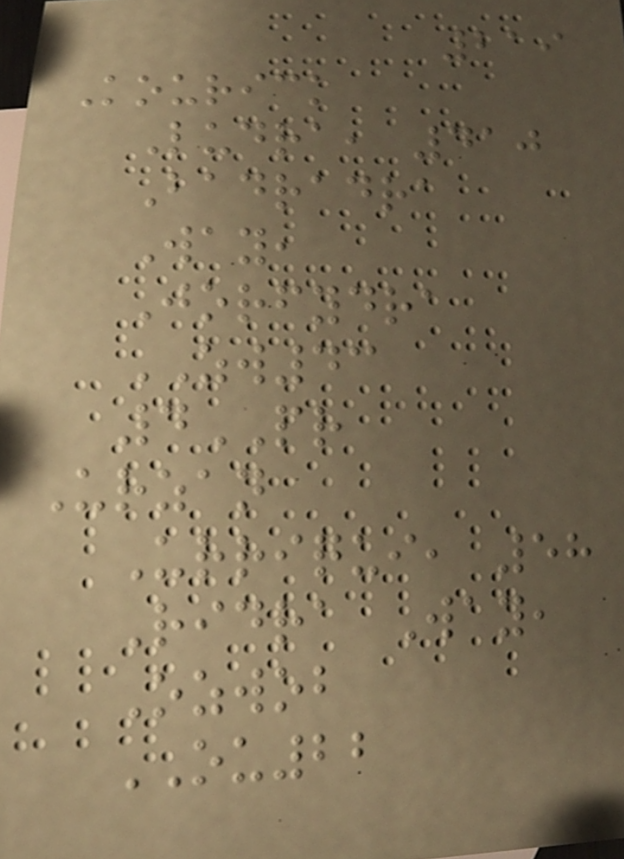219
Kourick
Ludra, 410
Badradra
Way,
Jorfydra
ZW43
4PR
Urzan
Urriqui, 58
Ridra Way,
Ozwob
OU22
